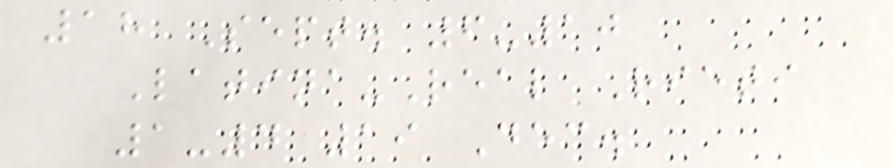18 Sept. 6-10
Latina-Real Rieti
1-4 19 Dec.
